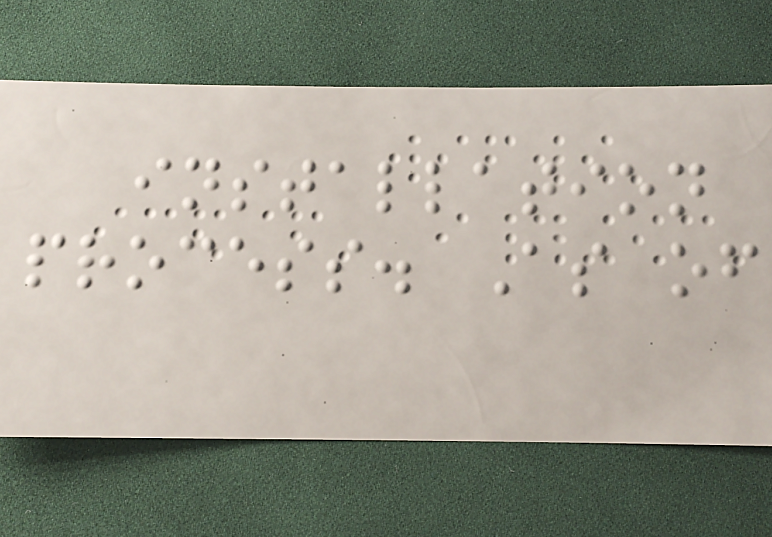installation
process. As of
